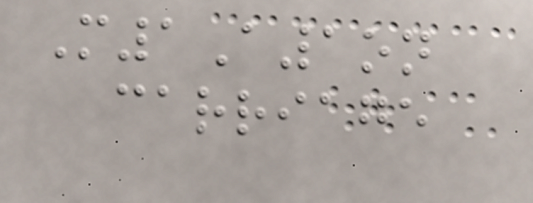M1A1on
carriage
